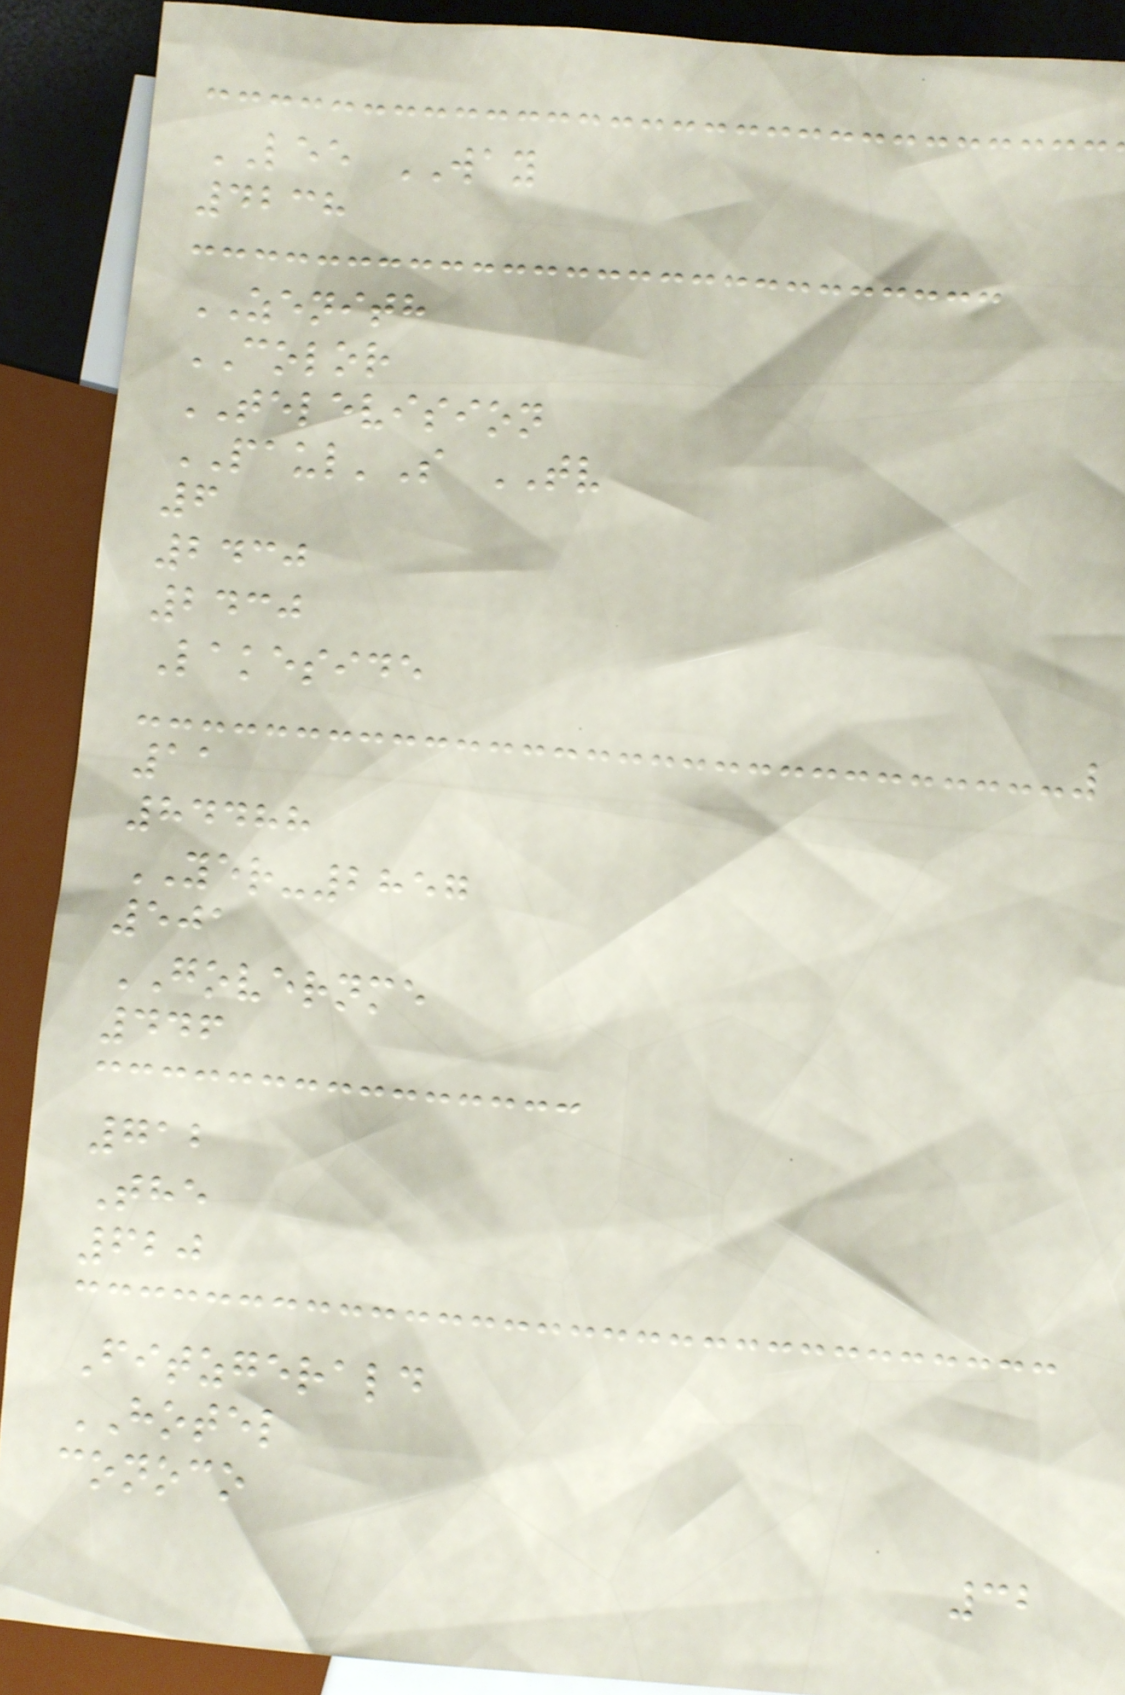LEE WAY
4238
ZENITH
COLOR
TELEVISION
PAUL'S TV
6
2430
2430
Lakeside
11
84488
YER-2857
501
GOVERNME
446
712
The
620
Fitzgerald
HOTEL
conoco
32
